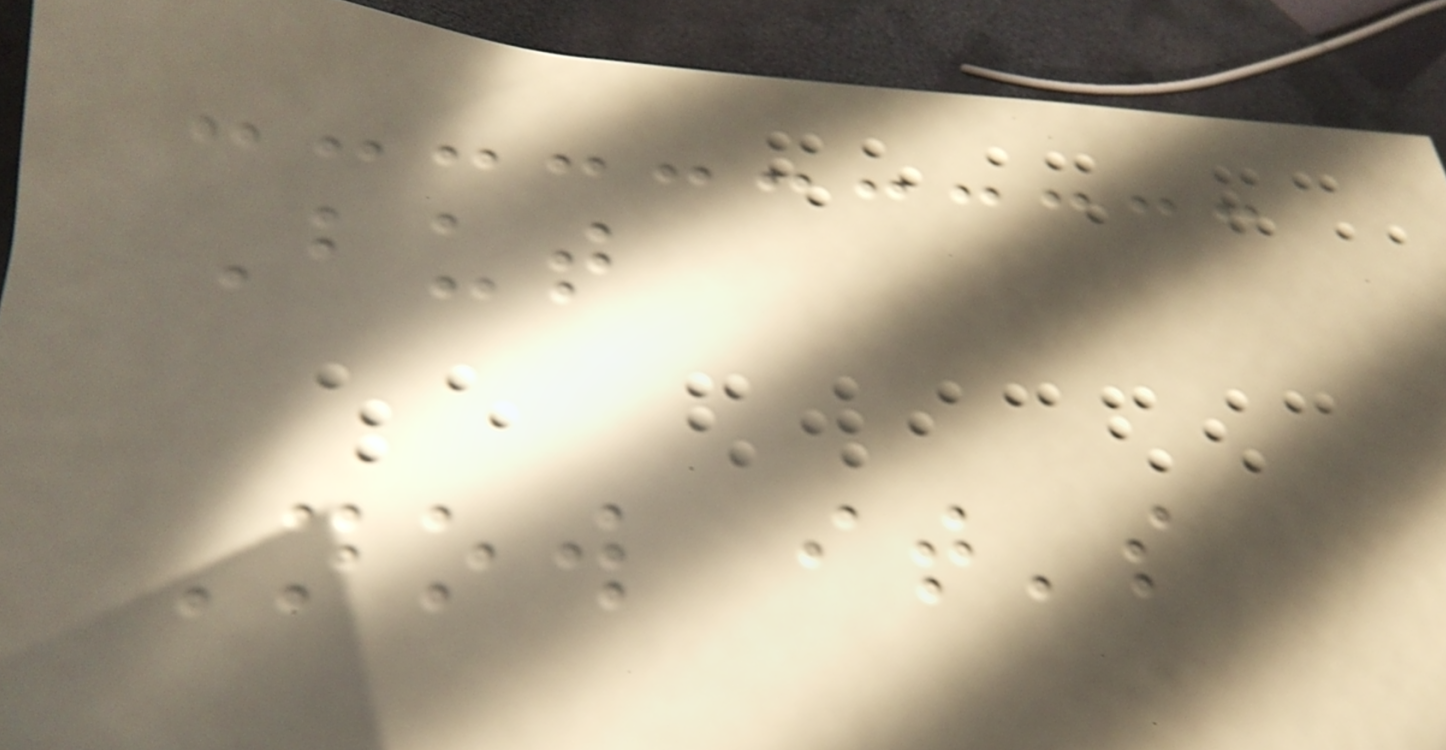But
Now it's
